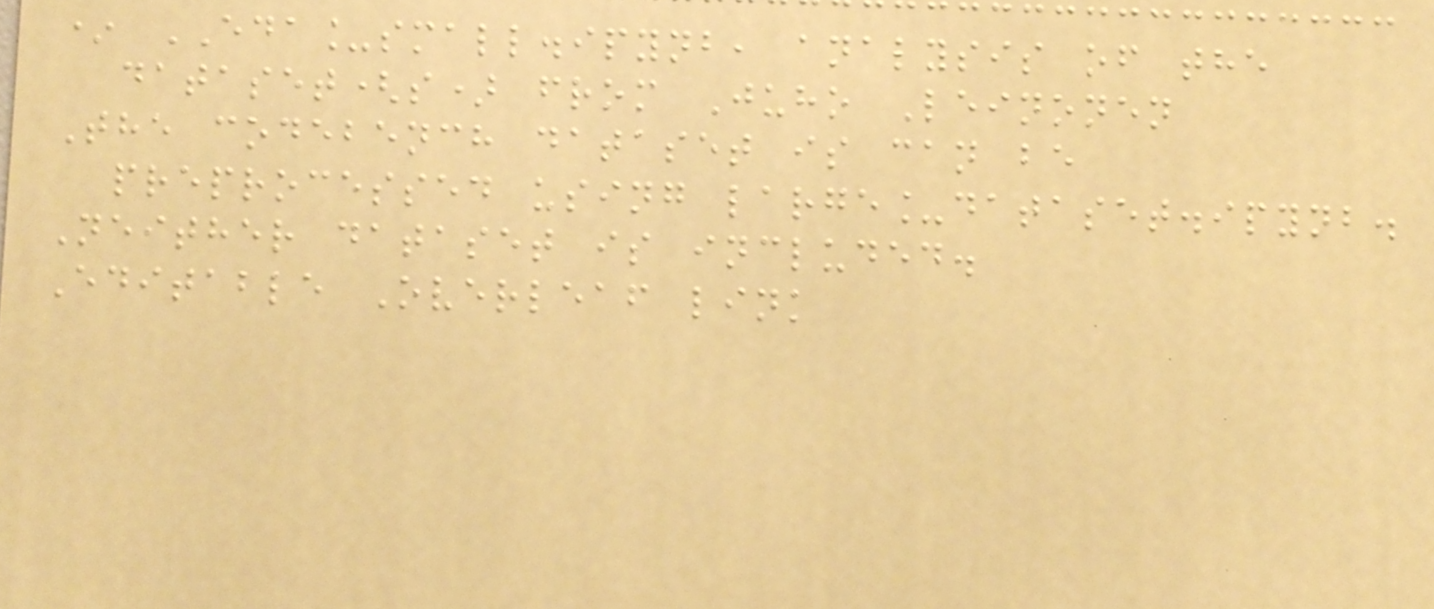* EDA_small.ipynb, analysis of the
dataset(s) from Juho Leinonen
The codebench dataset is can be
preprocessed using large_dataset.ipynb.
Neither dataset is included.
Editable Overleaf link
